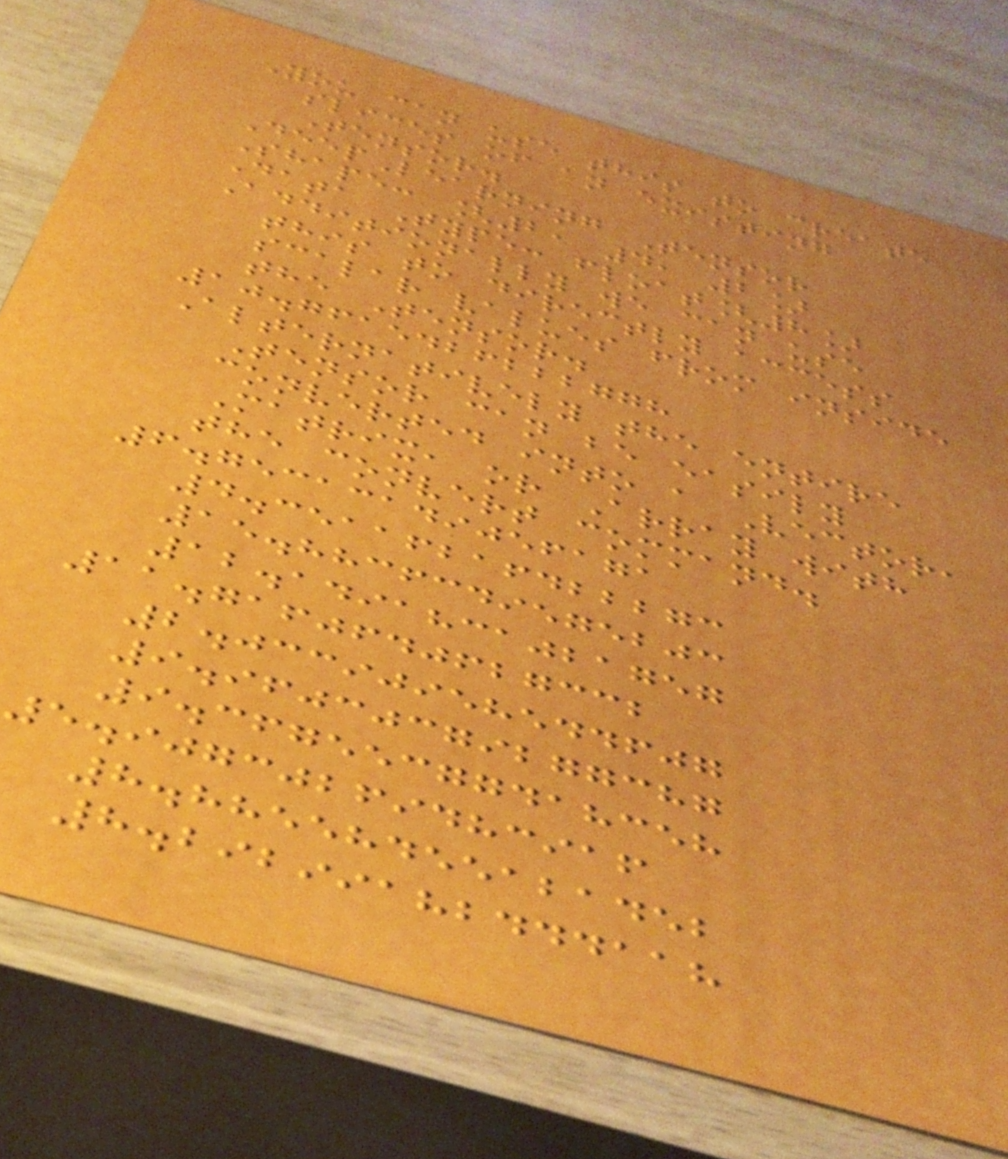You can use this to create
slices of an existing
Tensor.
DeepLearning Tensor
Shape: [2, 4, 2]
Data Type: float[8]
Additionally we can use
this to directly access
scalar values from inside
the Tensor.
10.7615426222778
Alternatively the entire
Tensor can be easily
converted into a Vector,
Matrix, or Array with
the convert command.
6.75313149056171
4.35116216422273
15.8836349575203
12.1491831021757
11.7160640627332
2.03390958544607
9.96030379277387
9.36755377418358
5.90730269483916
8.88558455121452
8.29299182444118
